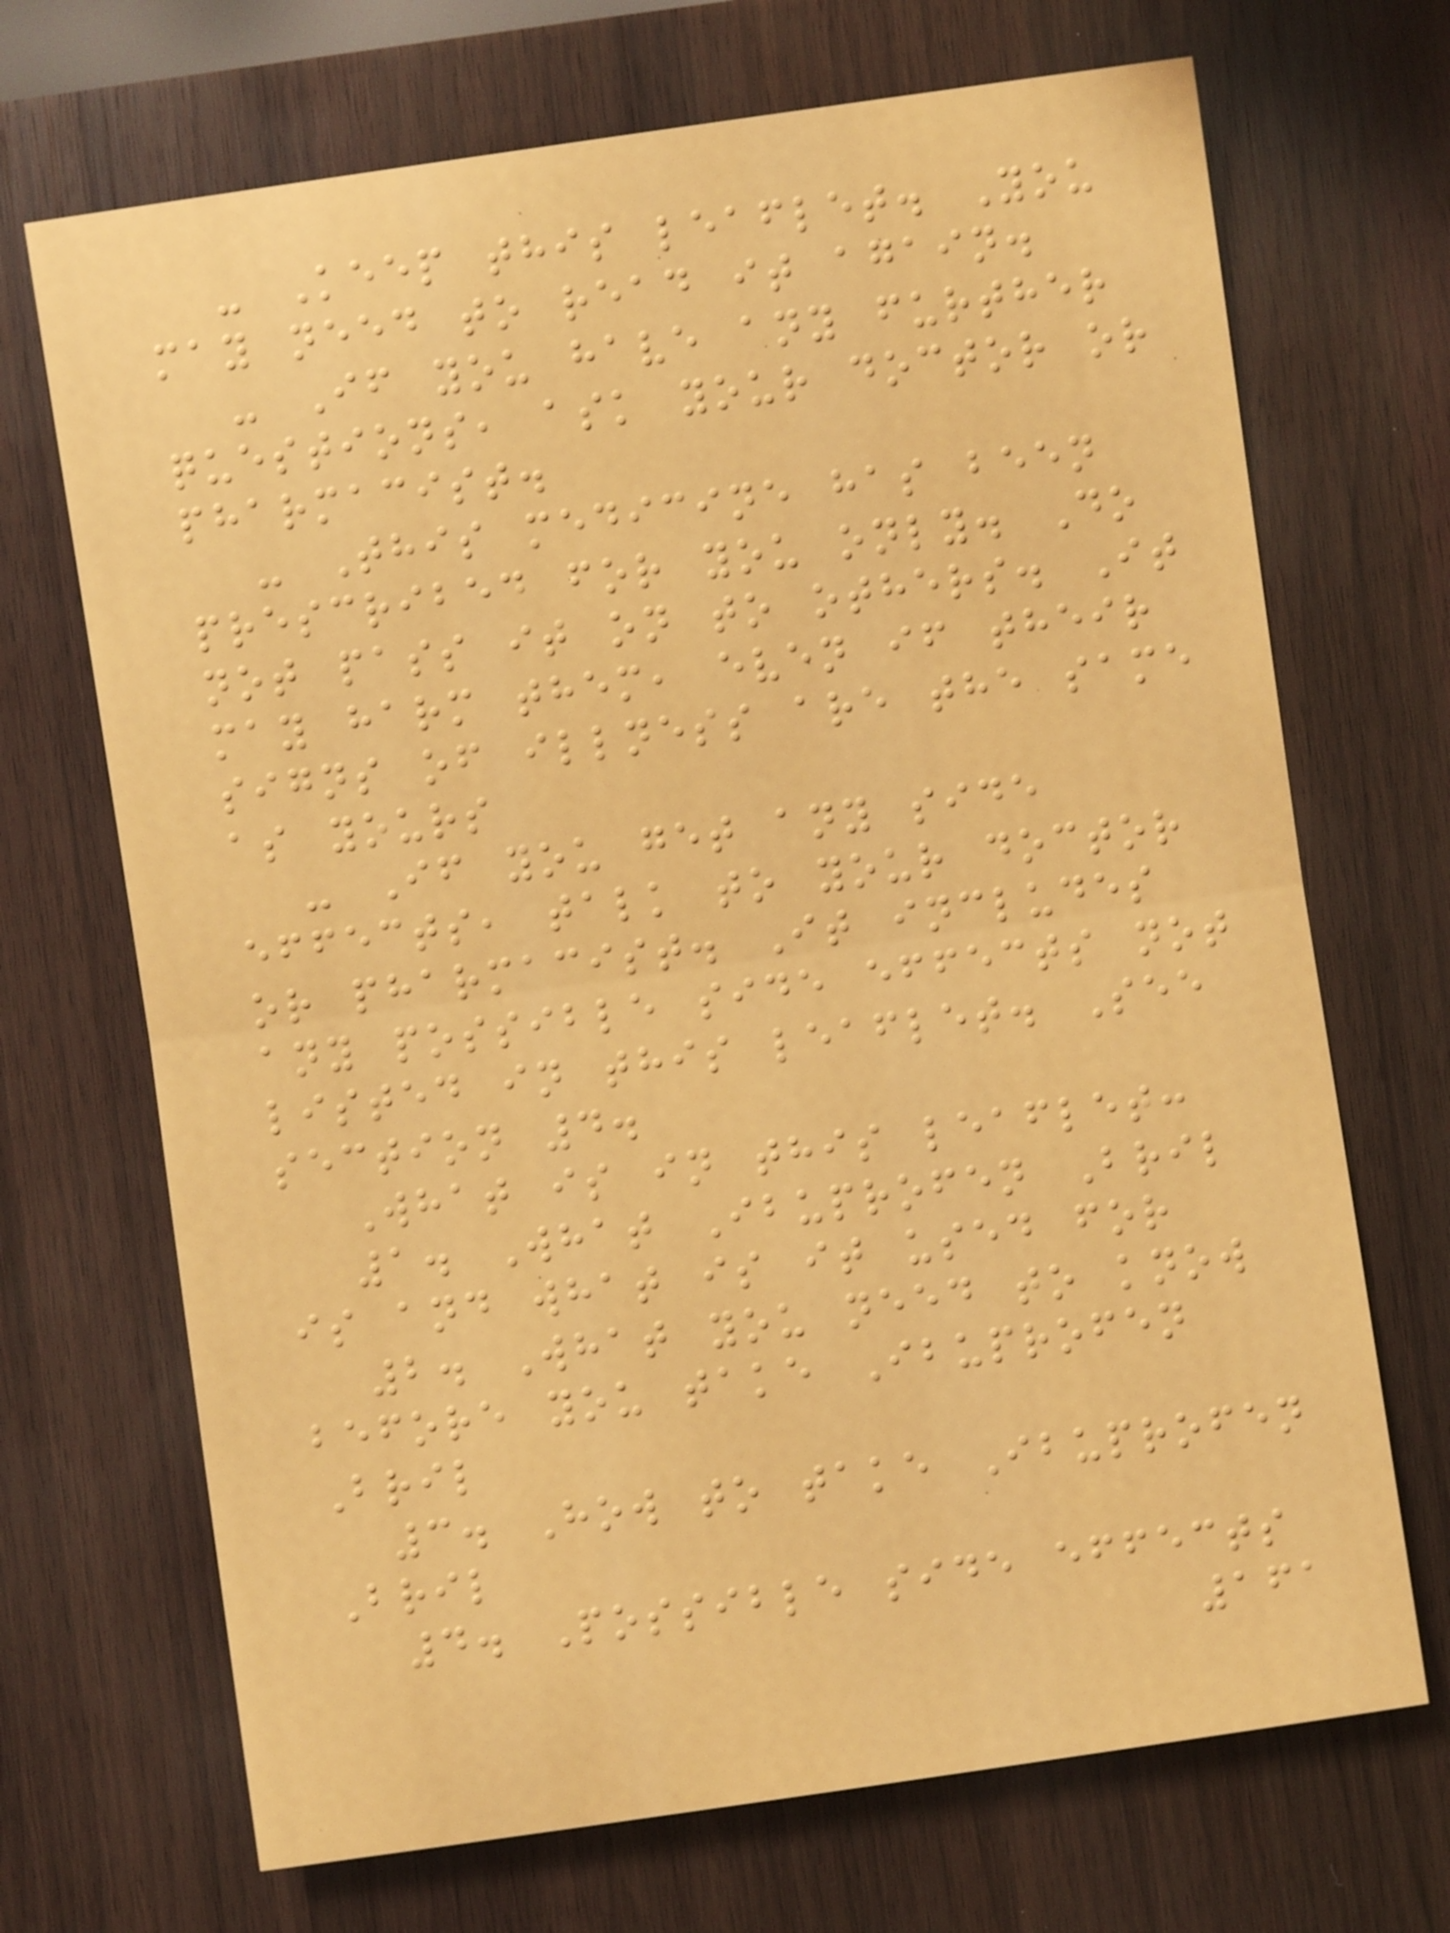- Keep this leaflet. You
may need to read it again.
- If you have any further
questions, ask your doctor or
pharmacist.
- This medicine has been
prescribed for you only. Do
not pass it on to others. It
may harm them, even if their
signs of illness are the same
as yours
- If you get any side
effects, talk to your doctor
or pharmacist. It includes
any possible side effects not
listed in this leaflet. See
section 4.
What is in this leaflet:
1. What Ibuprofen Bril
is and what is it used for
2. What you need to know
before you take Ibuprofen
Bril
3. How to take Ibuprofen
Bril
4. Possible side effects
161
